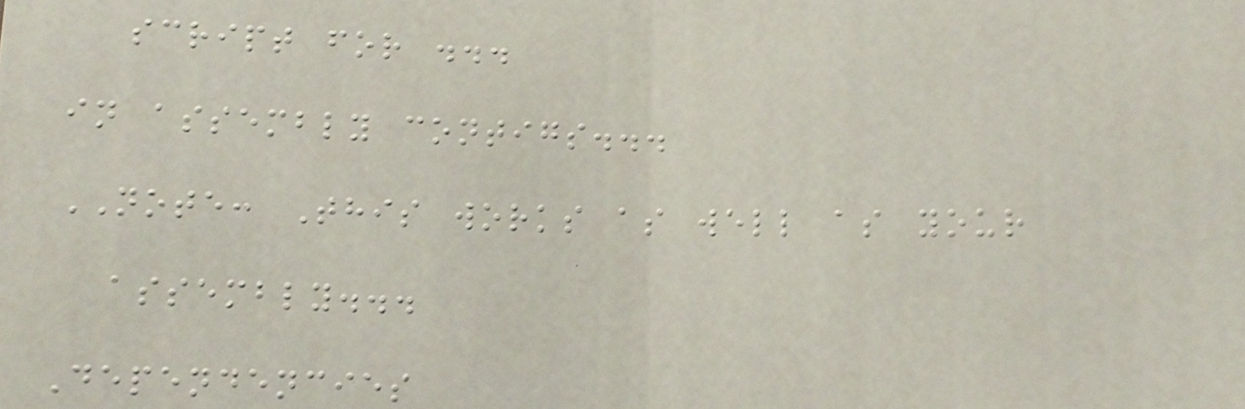script for ...
in assembly contigs...
NOTE: This works as well as your
assembly...
Dependencies
